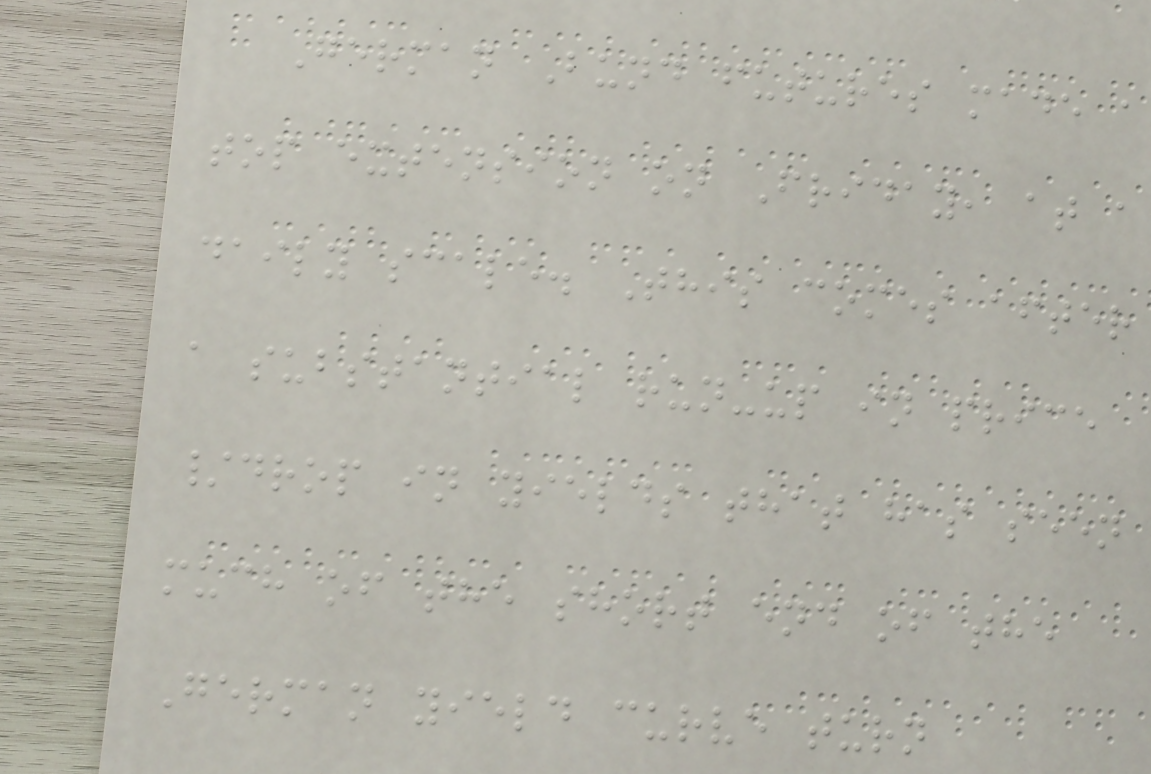German Bund futures made a
top extension on Friday, at a
daily scale. This comes after
a substantial run-up in price
/drop in yields that has seen
much of the short end of the
German yield curve turn
